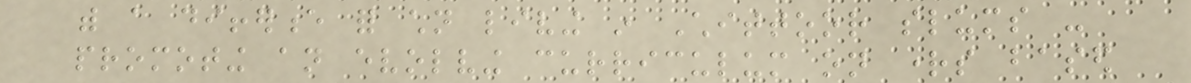with a difference for children living in Chittoor slums -
promoting an evolving curriculum on rights based
